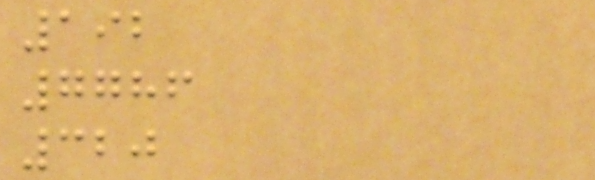192
7786
320
